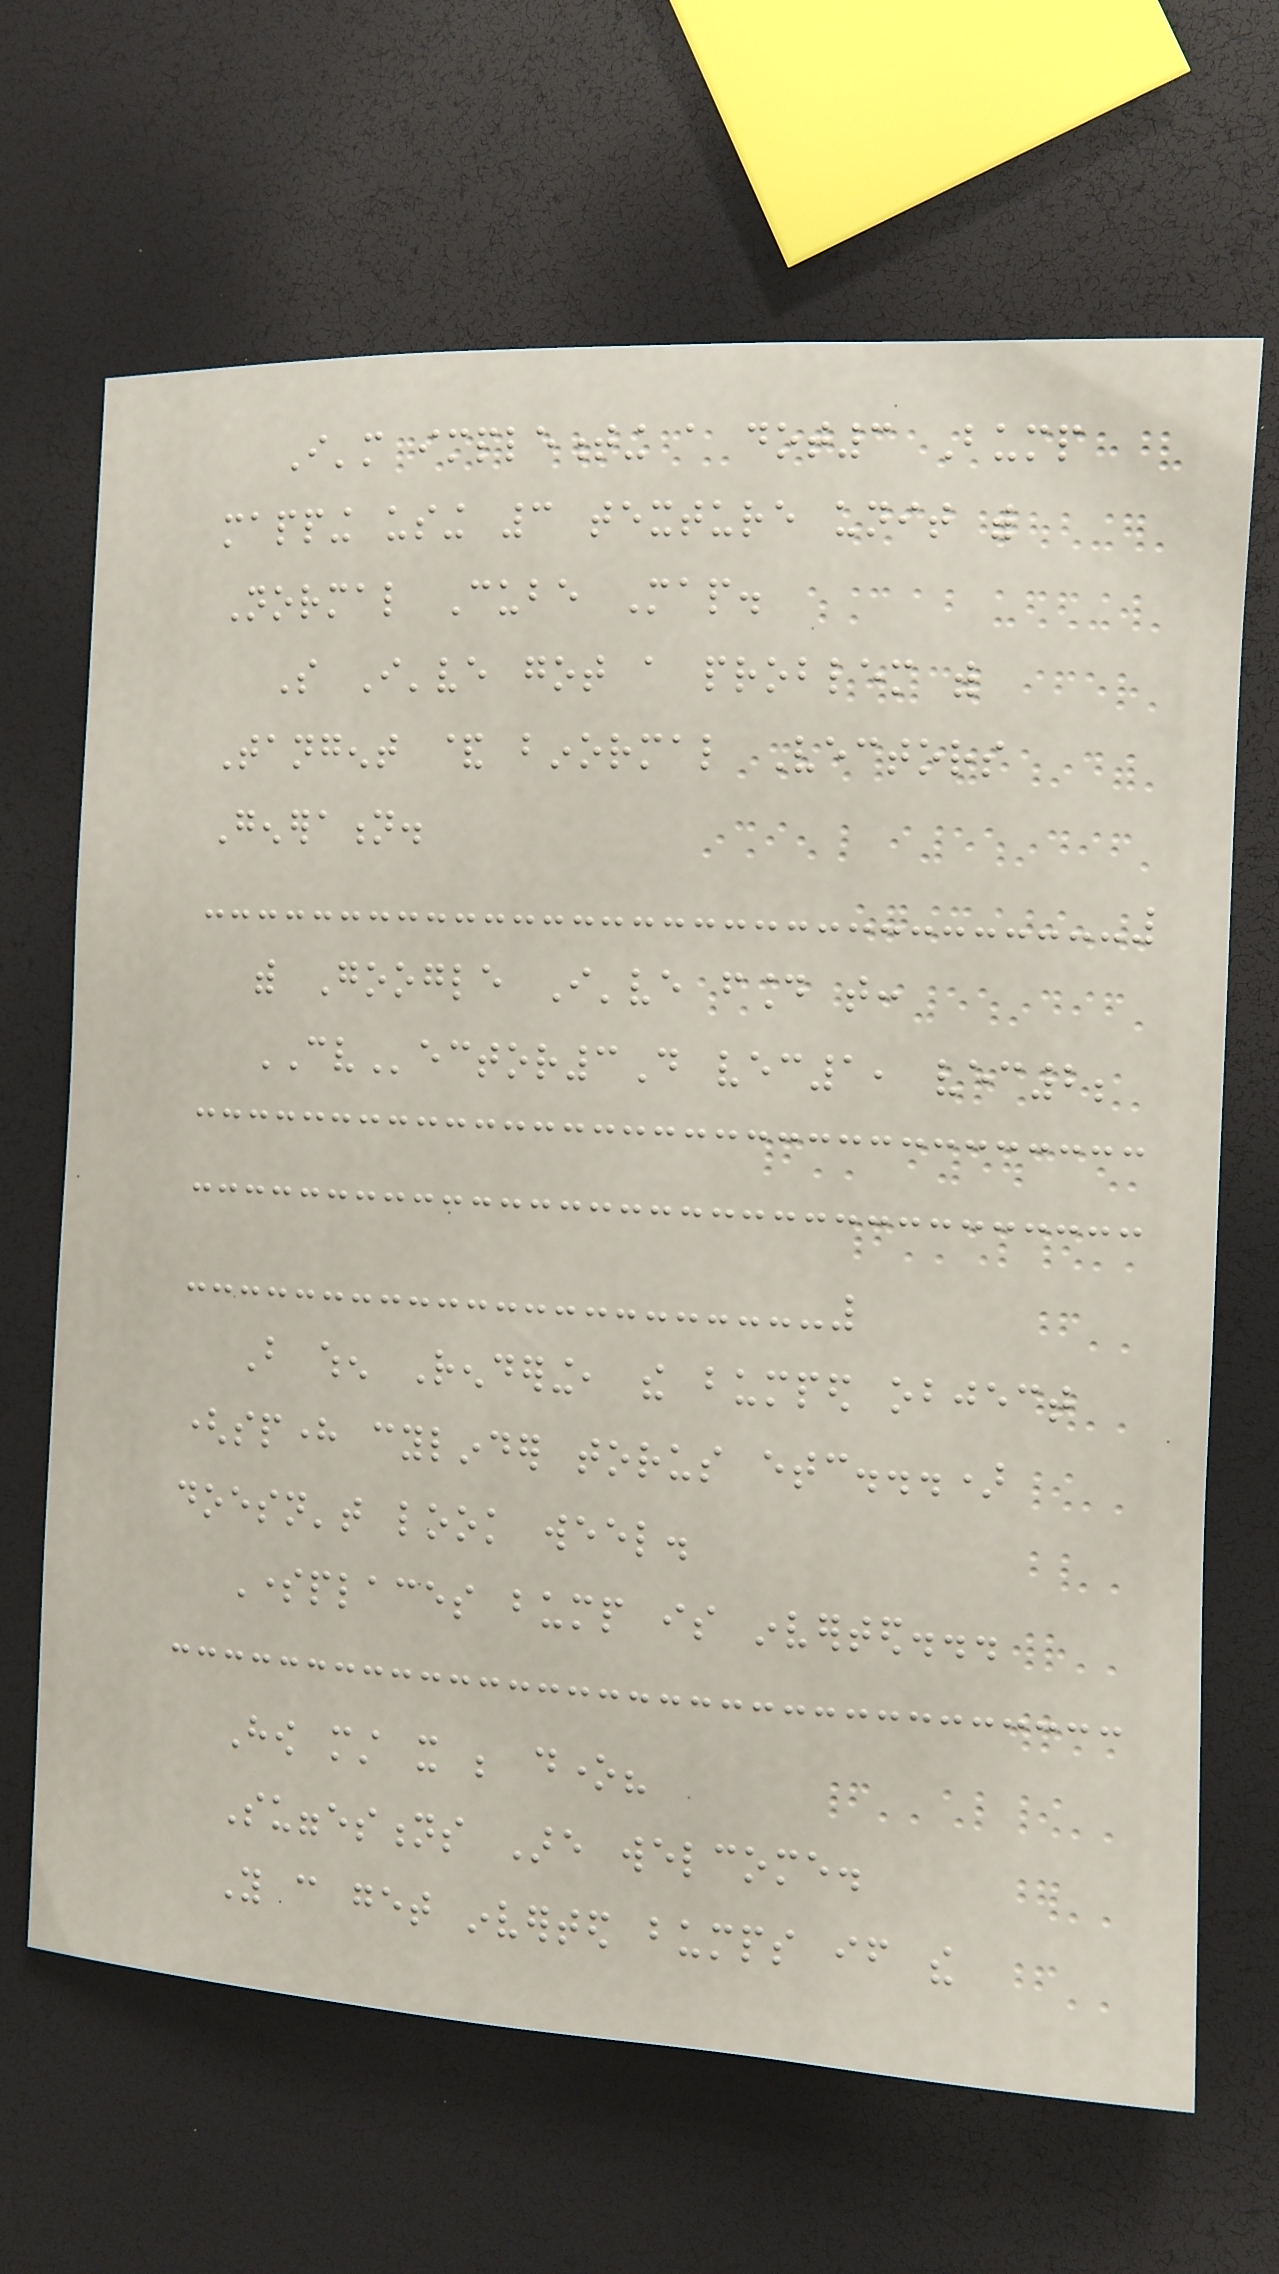I'm implementing a dot3 Bump
mapping using 3 texture unit with
Normal Cube Map.
So I've got a problem with
Tangent & binormal Vectors
Generation.
with Google I've found that:
CVector3D vec1, vec2;
But when Rendering, the bumped object
(sphere cylinder torus etc...)
doesn't look weel.
Someplaces bump is inverted...
How must it be done?
Suggestions Are welcome.
You can get inverted bumps if the
